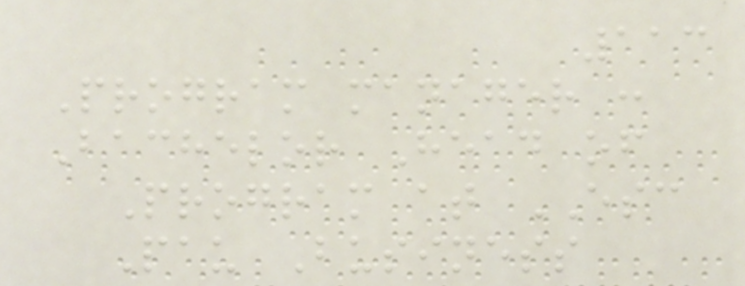113
Program manager :
Bachelor Head of
Program at ESC
Pau Business
